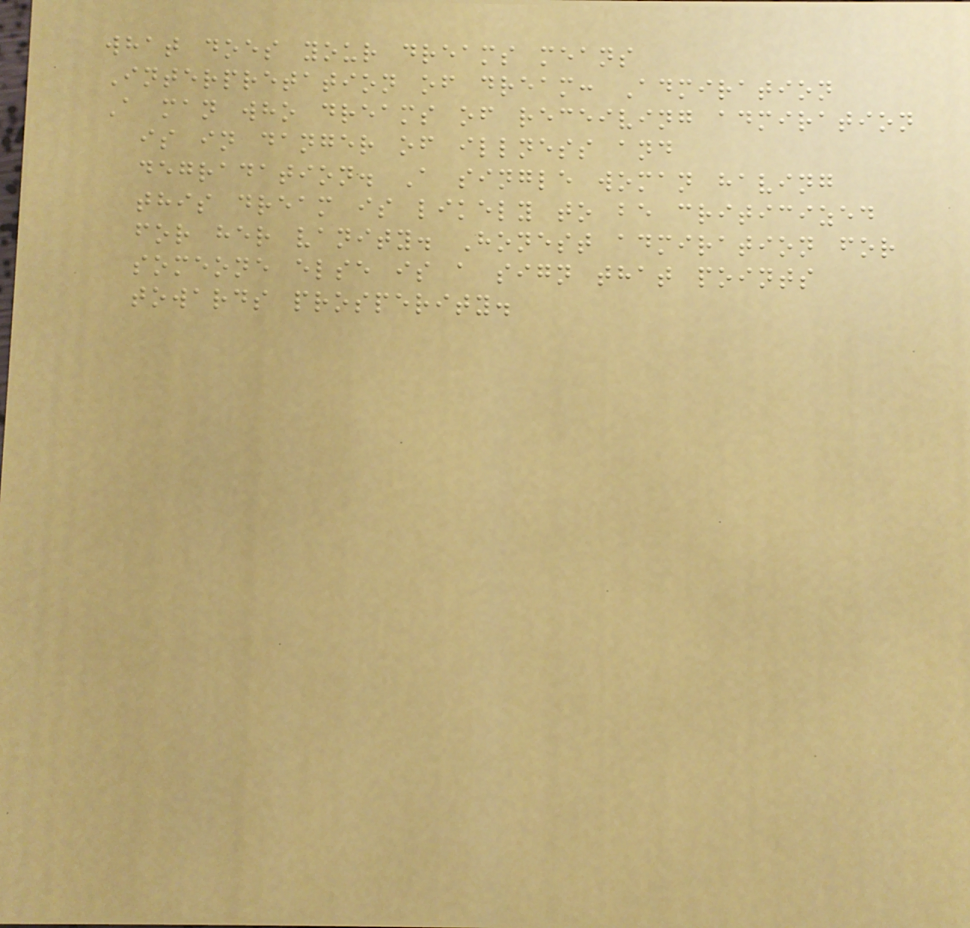what does your dreams means
Interpretation of dream: Admiration
A man who dreams of receiving admiration
is in danger of illness and
degradation. A single woman having
this dream is likely to be criticized
for her vanity. Honest admiration for
someone else is a sign that points
towards prosperity.
